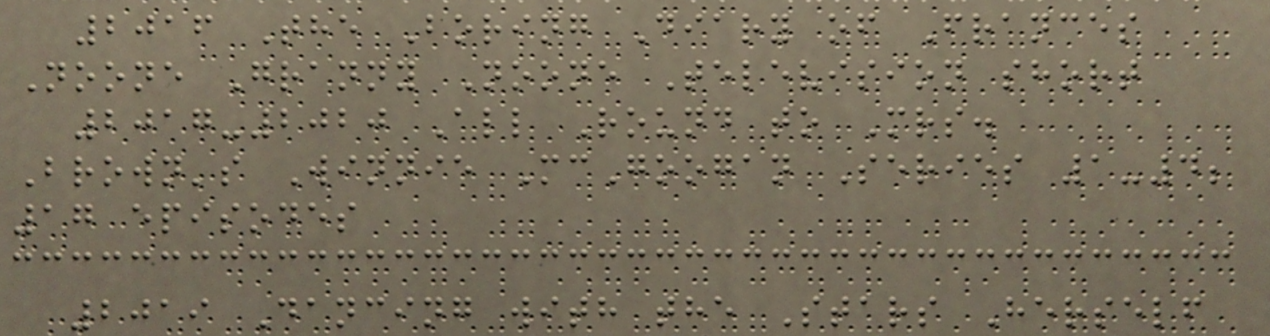2016 The Boring Diary of Frances
Noone Granny Noone Television short
2017-2020 All Round to Mrs.
Brown's Winnie McGoogan Series 1-4;
17 episodes
2019 Dancing with the Stars Herself
